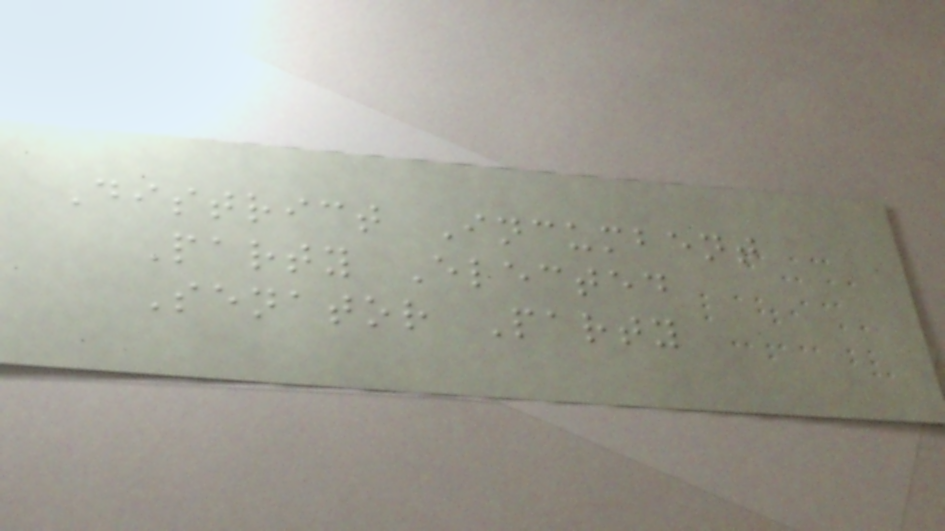District Incumbent
Party Elected
Senator Party
